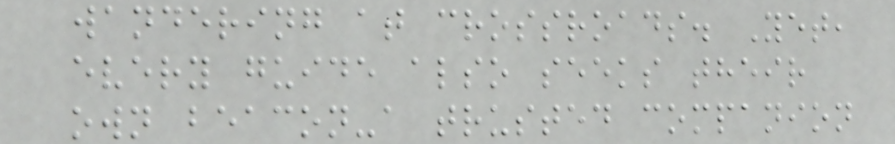wandering at crossroads. Yet,
every guide also seeks their
own beacon-a trusted companion
